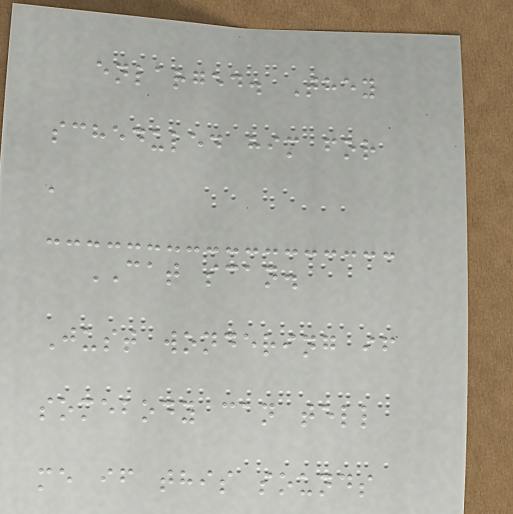enlarged. They
scheduled him for
a
CAT scan.
Just wondering if
somebody can tell
me if this sounds
